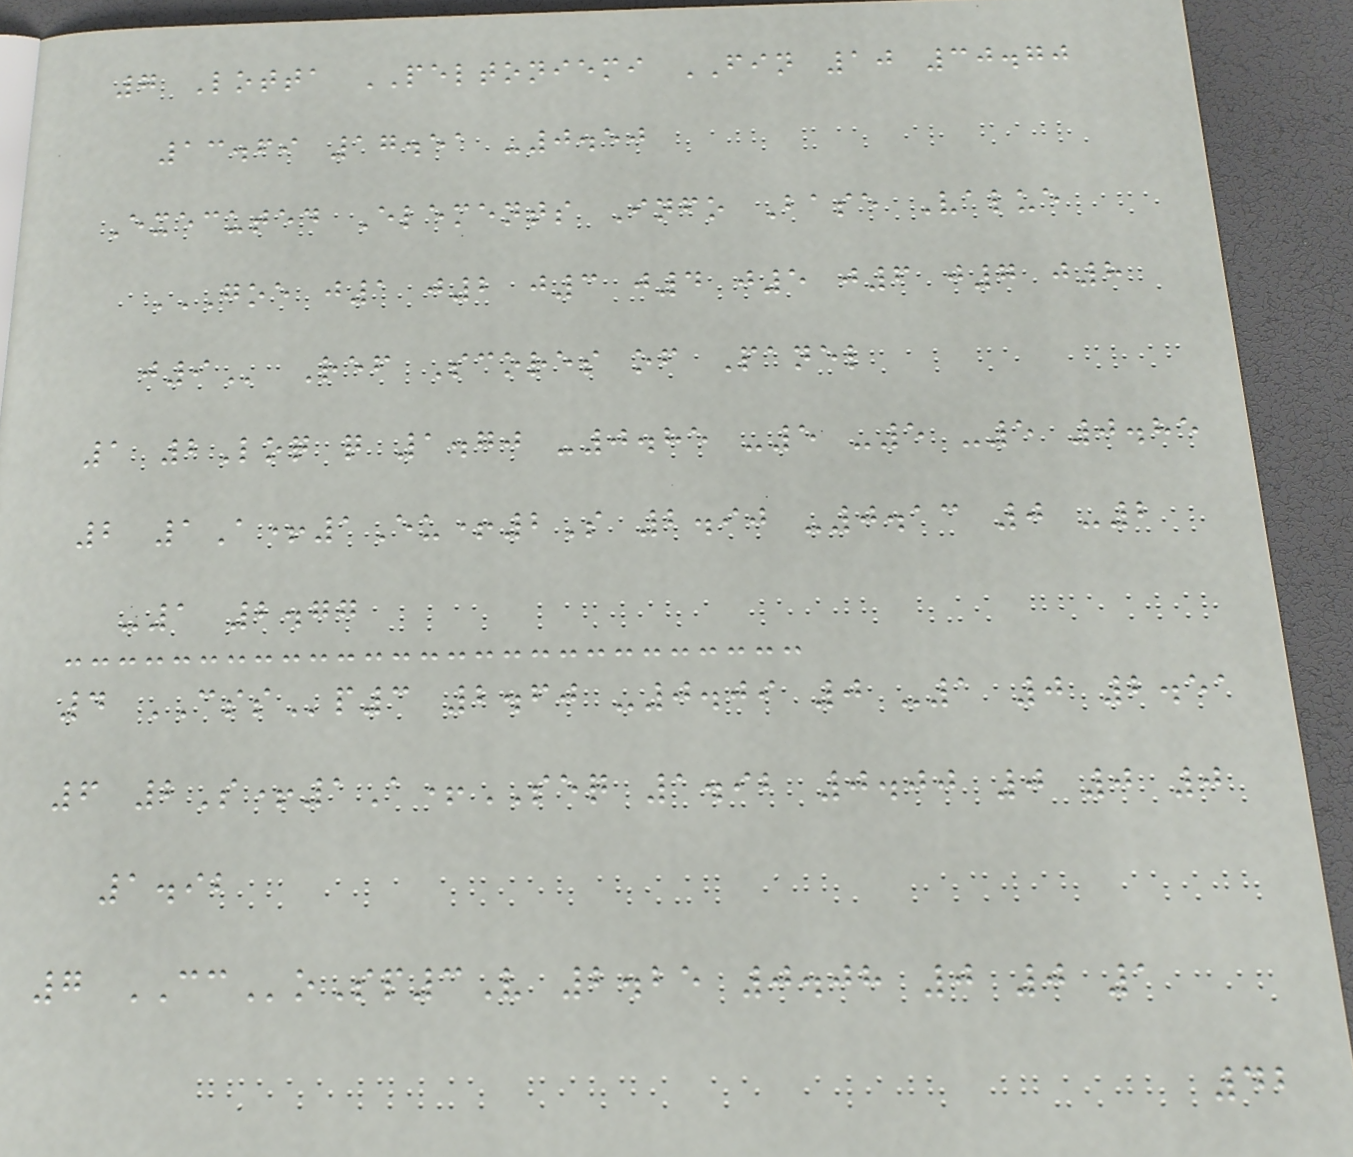7 Lotta PELTONIEMI FIN 10 30.70
13.69 17.51 -0.50
Executed Elements Info Base Value
GOE J1 J2 J3 J4 J5 J6 J7 J8
J9 Ref Scores of Panel
1 2Loq q 1.70 -0.85 -5 -5 -5 0.85
2 1A+1Eu+2S 2.90 -0.13 0 -2
-1 2.77
4 CSSp3 2.60 -0.09 0 -1 0 2.51
6 2S+1A+SEQ 1.92 0.00 0 0 0
1.92
7 CCoSp3V 2.25 0.08 0 0 1
42
